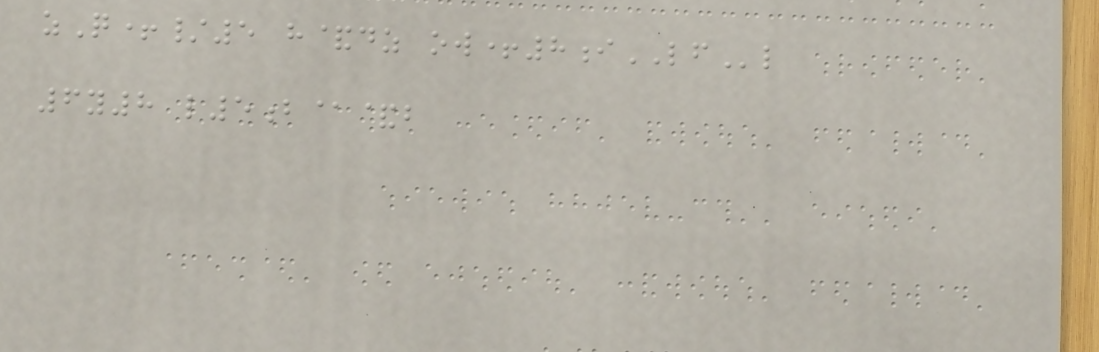zQ+/5 h&dz ow+8iLFl
6y8 l5b@&b
